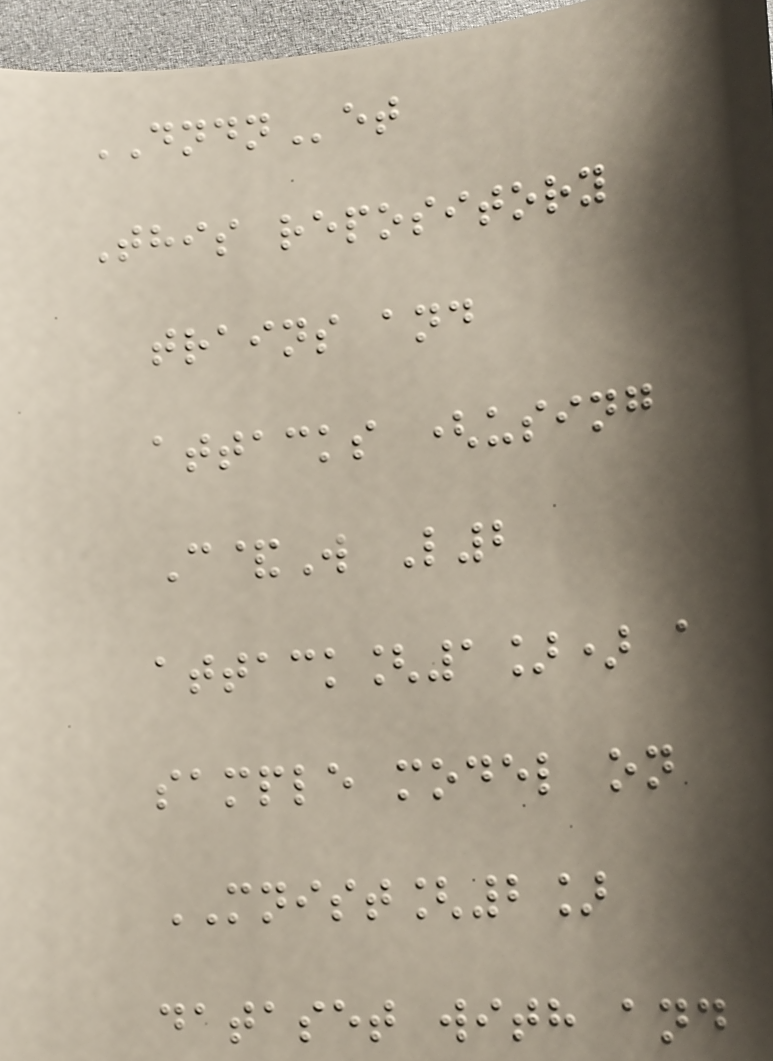DNDNet
This repository
trains and
attacks (using
C&W L2
attack[1]) a
sample model on
MNIST[2]
dataset with and
